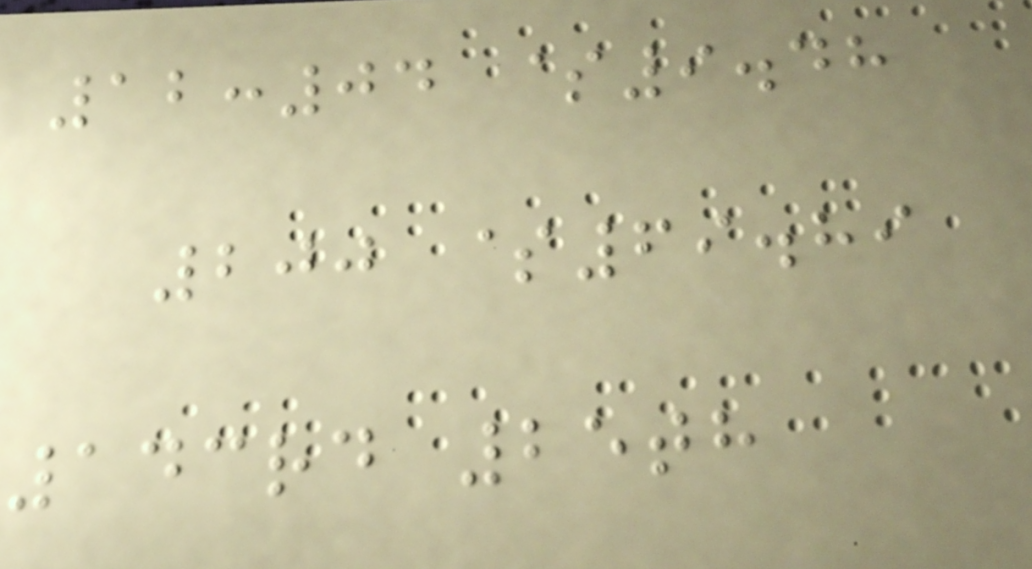12:04 $9.48
200 $69.89
143rd 25th
